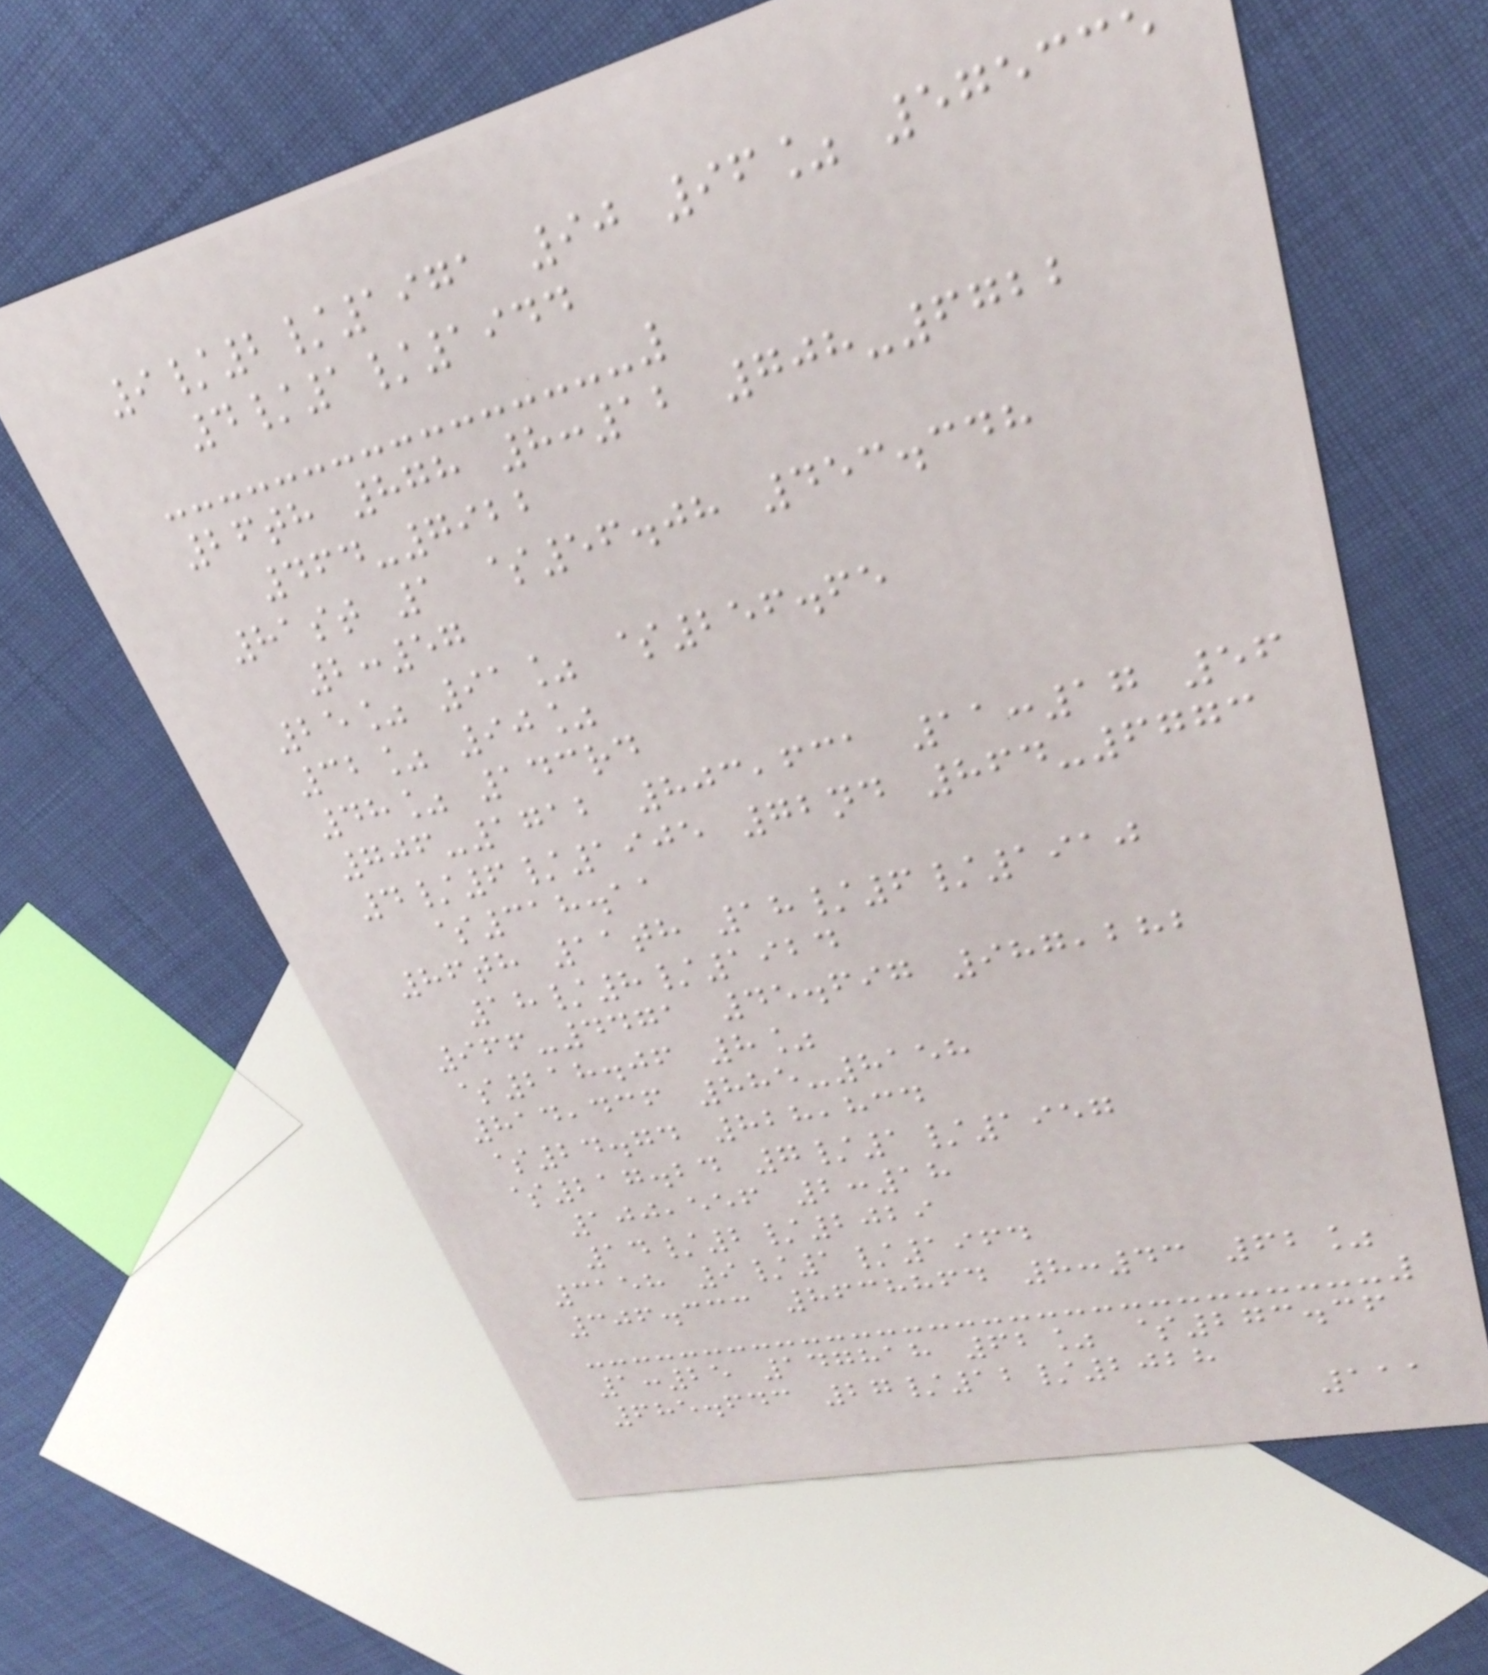9/2/1971 90 96% 575335
4/1/1944
26th 878 8:12 708-6722
464-7922
81st 1 $56.08 453.348
2:57
25% 91% $256.65
32% 90%
48% 143rd
706-1712 803,631 11:17 56
4/6/1905 72nd 864-6773
$318.11
86th 11th 18/6/1910
18/8/1924
966-4471 45.697 987,282
$218.06 8%
814,436 885-8158
$24.74 828,834
$217.24 7/1/1957
100,556 2:18
14/2/2029
3158 9/1/1964
306.333 8638864 8:43 62%
1:25 147818 62% $273.36
685.643 27/12/2028
111
